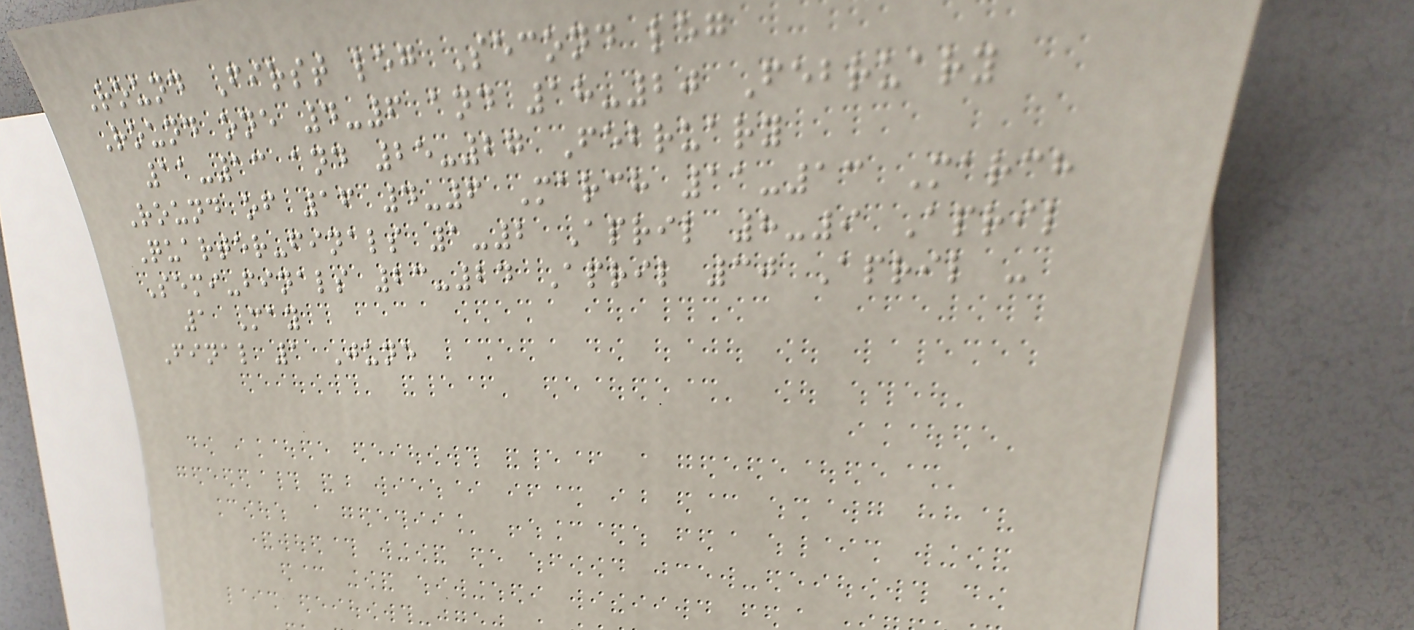Round First leg Second leg
Round one 4-6 and 18-20 February
11-13 and 25-27 February
Round of 16 4-6 March 11-13 March
Quarter-finals 1-2 April 8-9 April
Semi-finals 23-24 April 30 April -
1 May
Final 1 June
